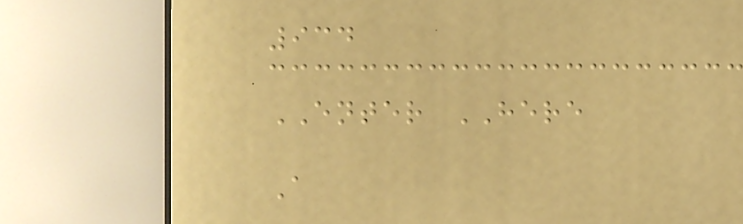934
ENTER HERE
A
